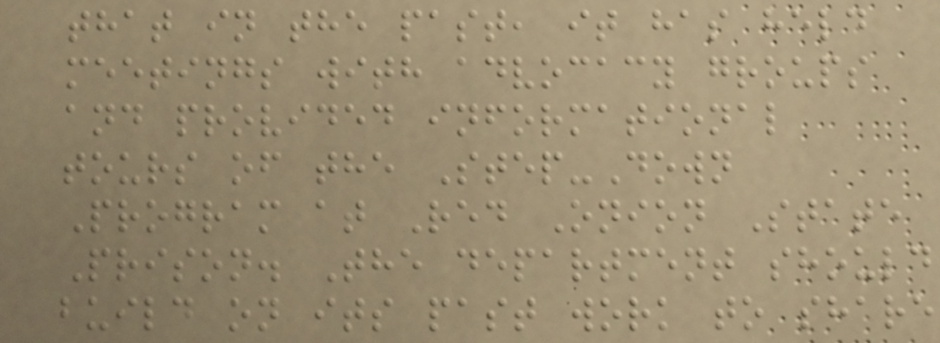that in the past, it has held
meetings with advocacy groups
and provided informational
tours of the Step-Down
Program at Red Onion State
Prison. The department should
build on its past work to share
